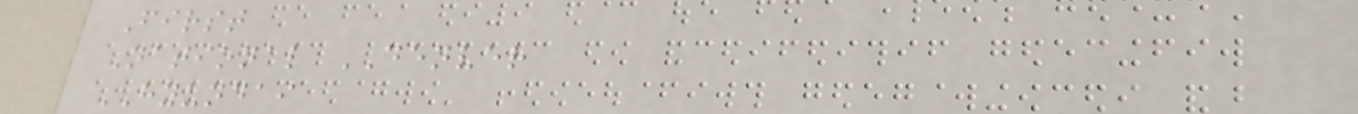First
National DENVER
HYUNDAI
